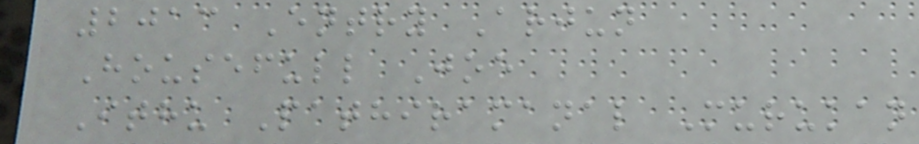2013 Entry Arjun
Housefull Joe
Ithu Pathiramanal Murukan
